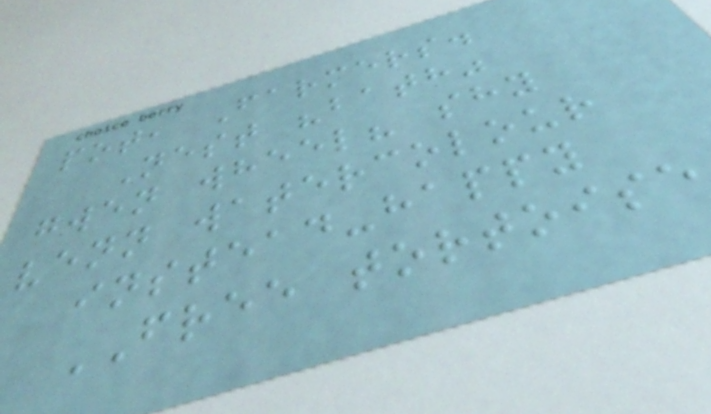pot, Farmers.
Nest "bath"
gwen wheel? shy
venn watercolour
instead-happy
FREE tortoise
